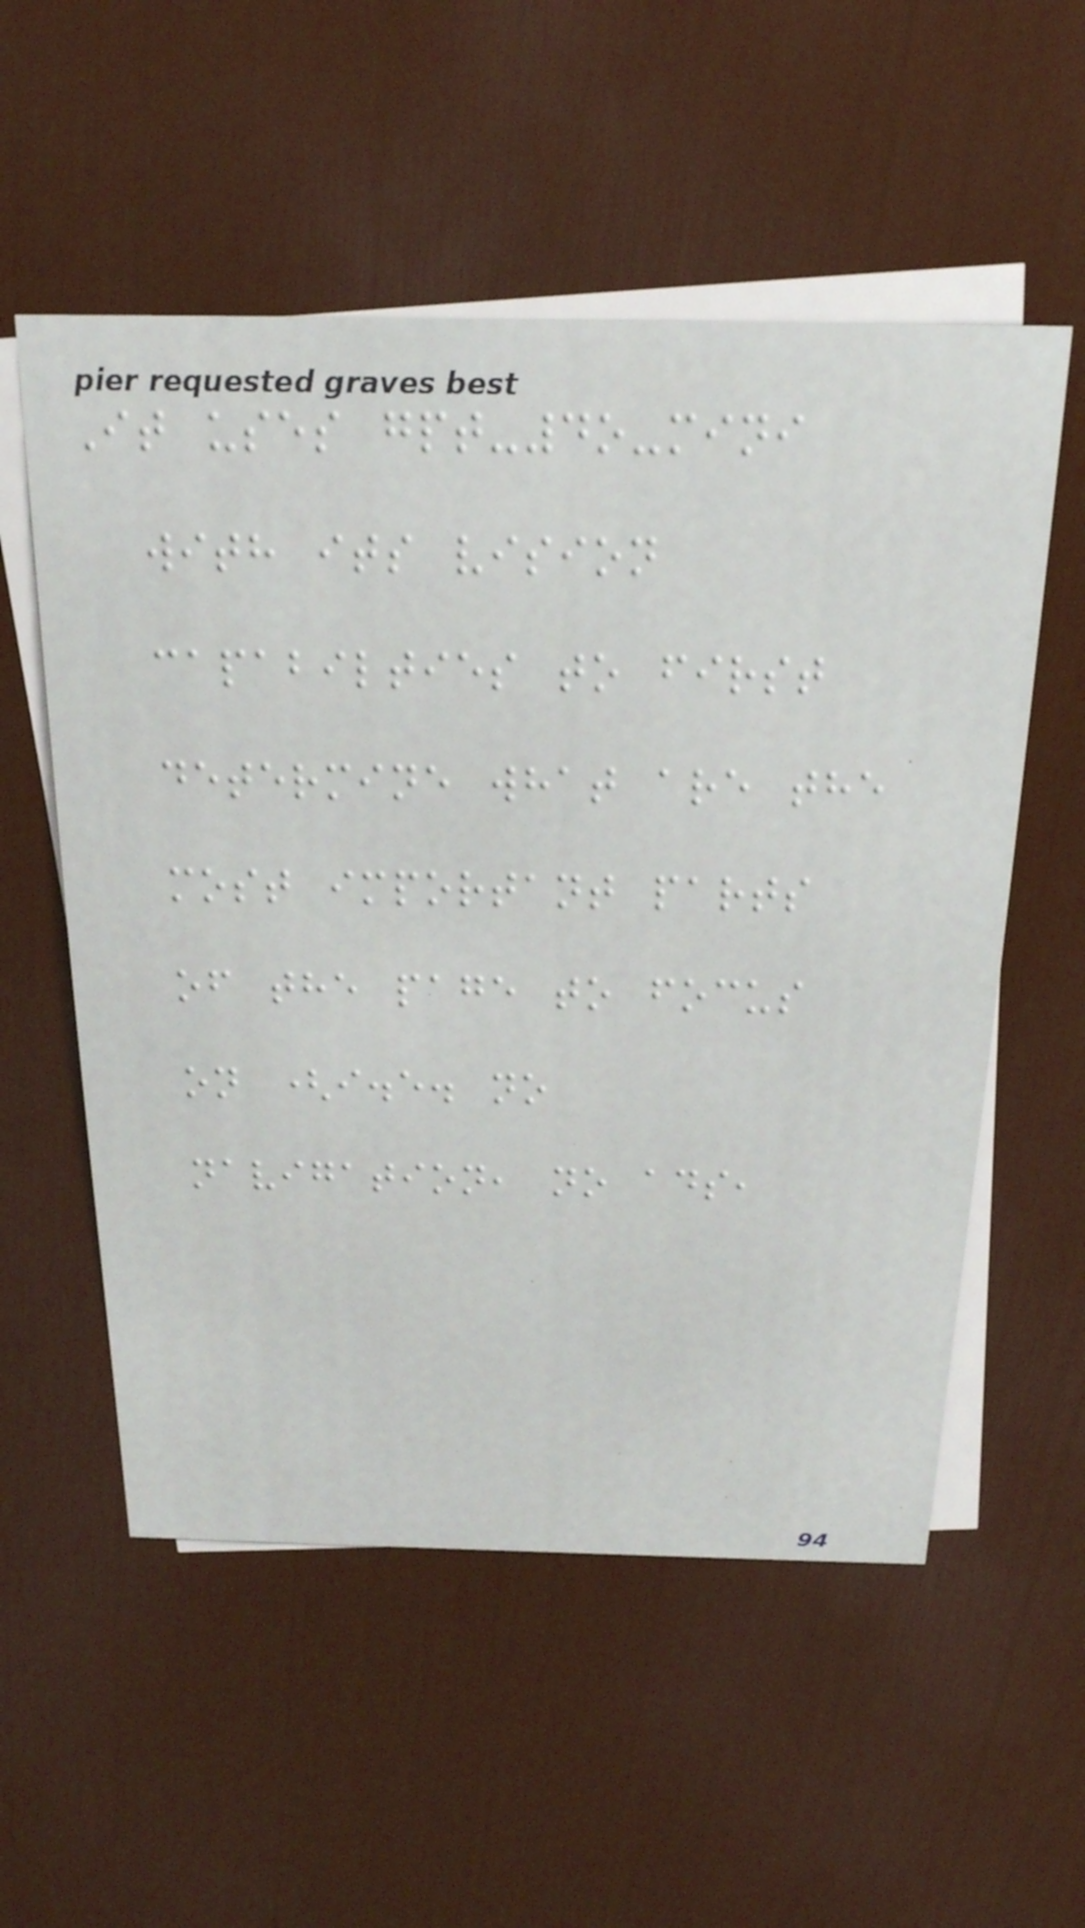It uses gpt-4o-mini
with its vision
capabilties to first
determine what are the
most important parts
of the page to focus
on (i.e. no
navigation, no ads,
